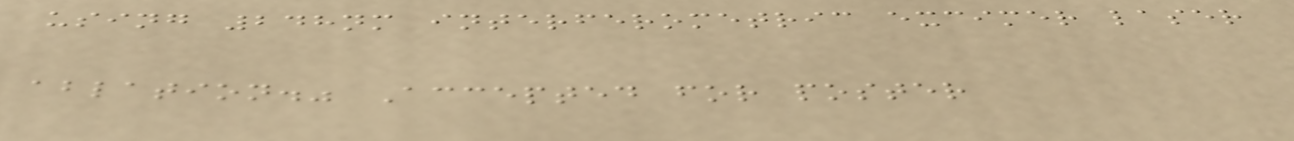using 248nm interferometric excimer laser
ablation." Accepted for poster
